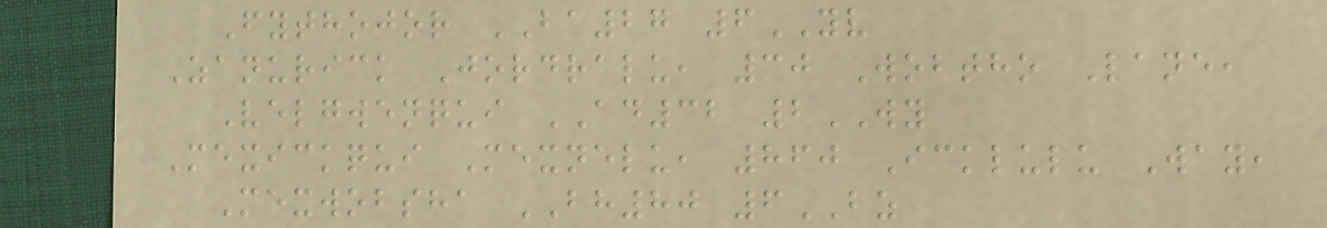Fythojor BA27 6YV
Zanurick Jordralu, 30 Wobtho Lane,
Velgwenqui AD32 2WY
Mexickqui Mexnelu, 860 Icklulu Way,
Mexwobsha BH80 6BZ
